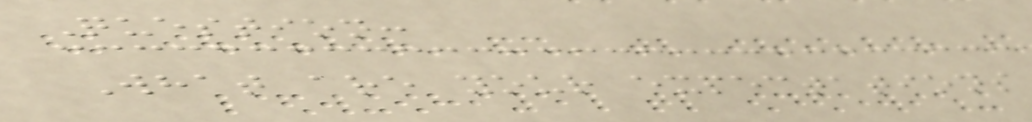Question:
What are your expectations
